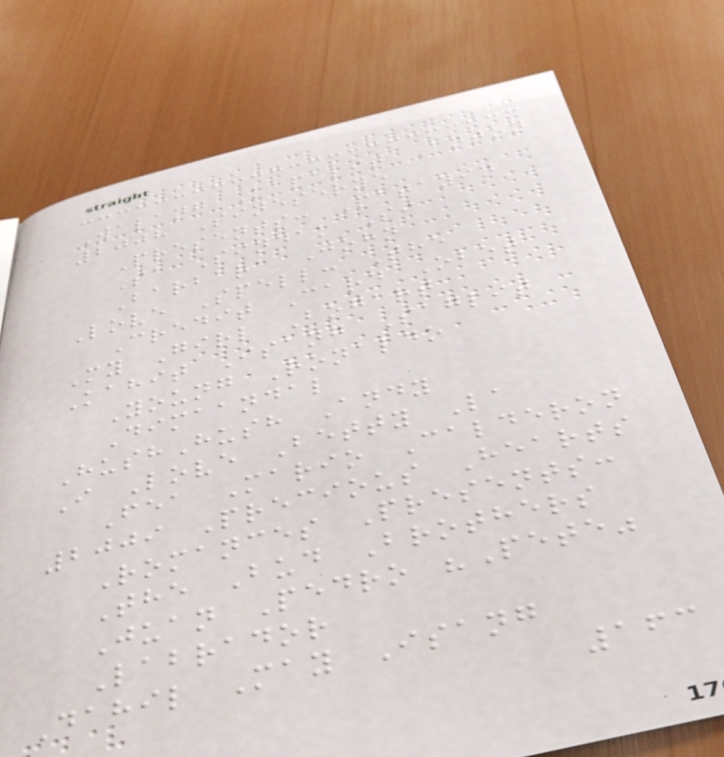Walang Kapalit Anton
2008 Sineserye
Presents: Patayin
Sa Sindak Si
Barbara John
Love Spell: The
Credit Card Obet
My Girl Bogart
Kahit Isang Saglit
Young Ronaldo
Dimaandal
HushHush Andy
I Love Betty La
Fea Mario Calderon
2009 Precious Hearts
Romances Presents:
The Bud Brothers
Juan Pedro "Pete"
Labrador
Dahil May Isang
163
